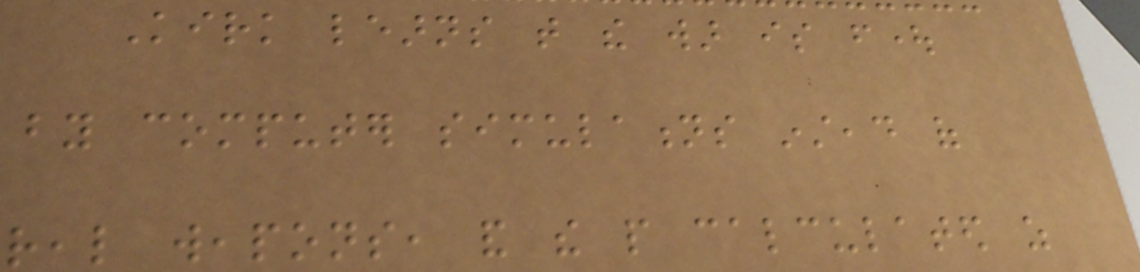Kirk learns that the war is fought
by computer simulations instead of
real weapons, and the people calculated as
